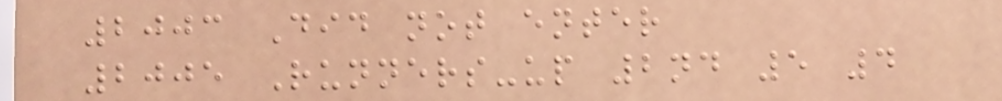2003 Did not enter
2005 Runners-up 2nd 5 4
